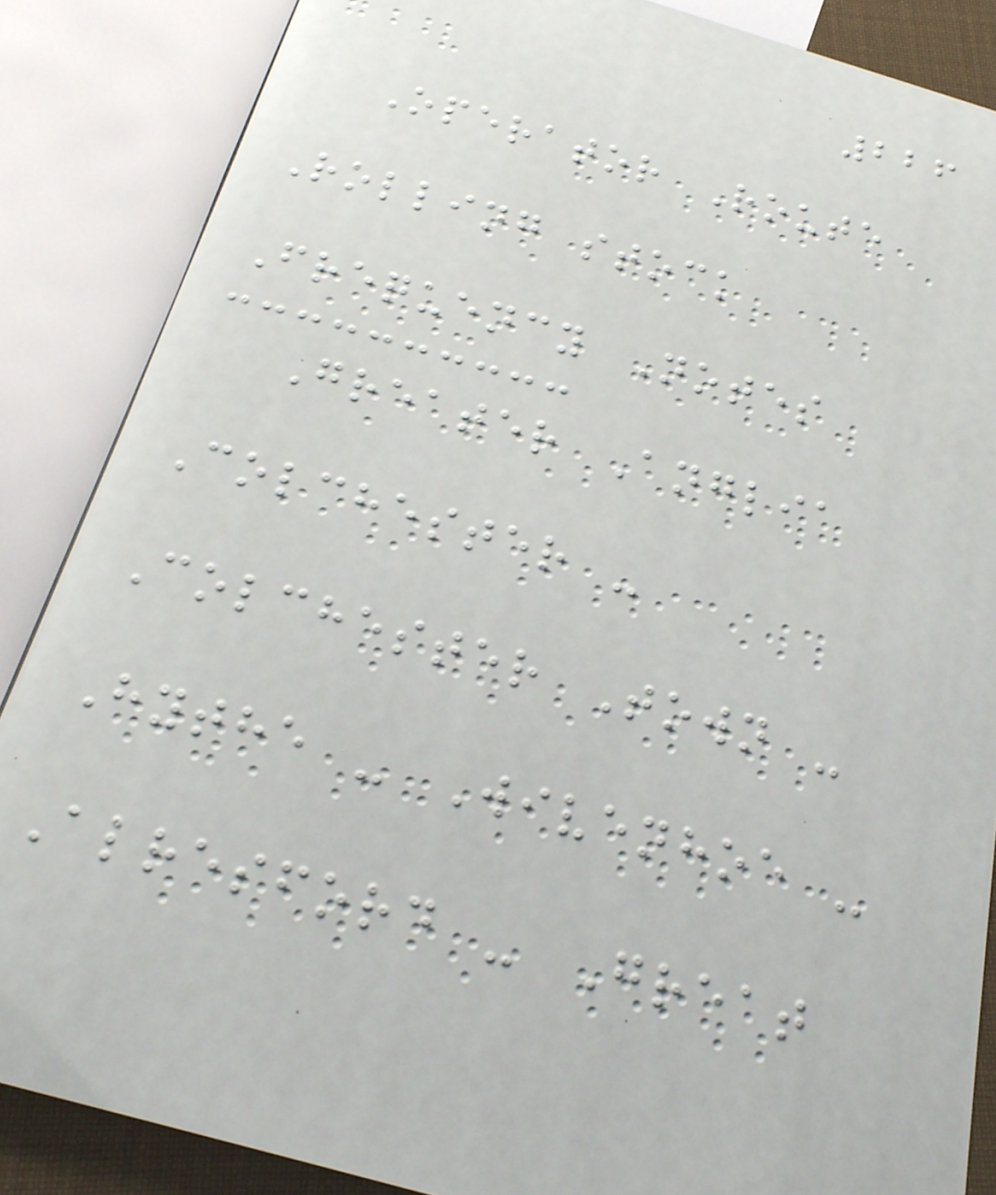226
Operator Route
Rolling stock
Frequency Notes
Greater Anglia
Colchester -
Colchester Town -
Hythe - Wivenhoe -
Alresford - Great
